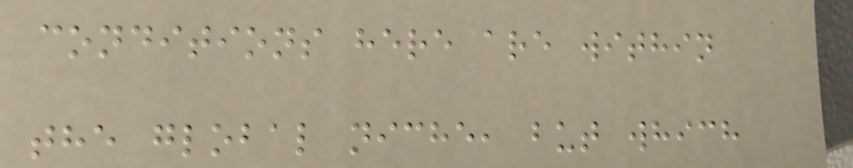conditions here are within
the global niche, but which
